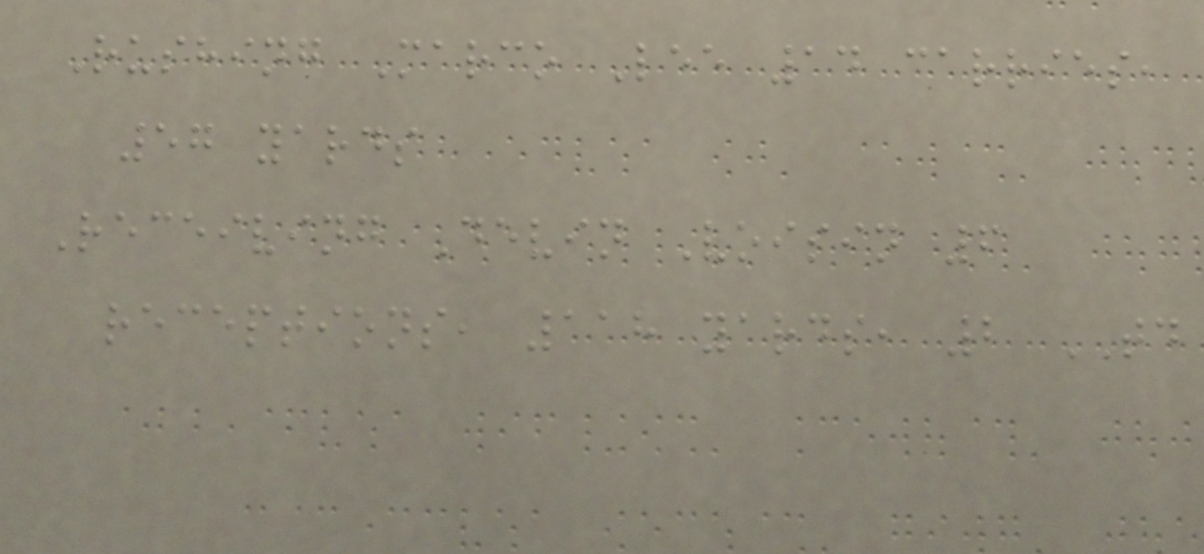Rushing Marco Lee 14 carries,
57 yards
Receiving Devin Voisin 6
receptions, 118 yards, 2 TD
